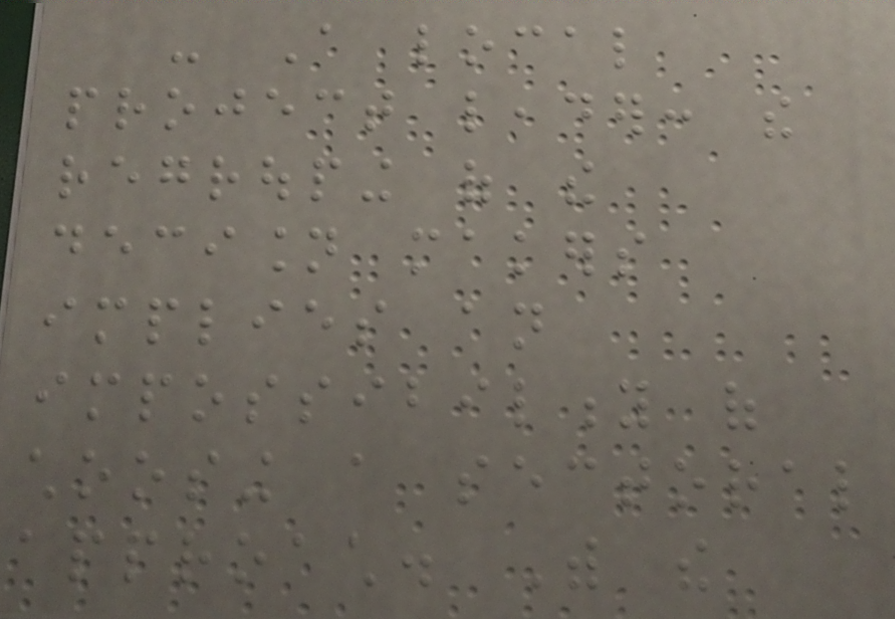- A local
project leader: the
regrouping of the
decision makers
implies an
impossibility of
choosing a sectoral
approach. With the
